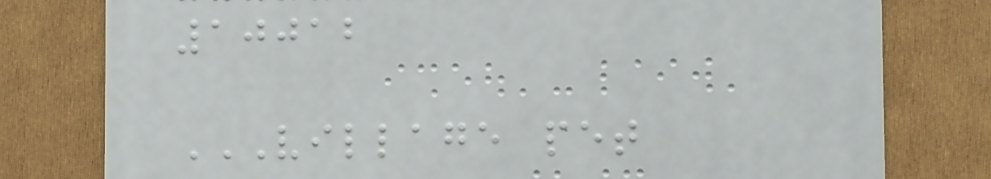10012
VILLAGE PET
